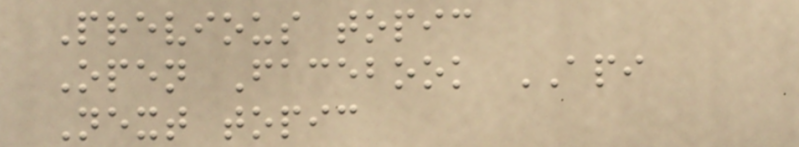Previous topic
Open Facebook API
Next topic
